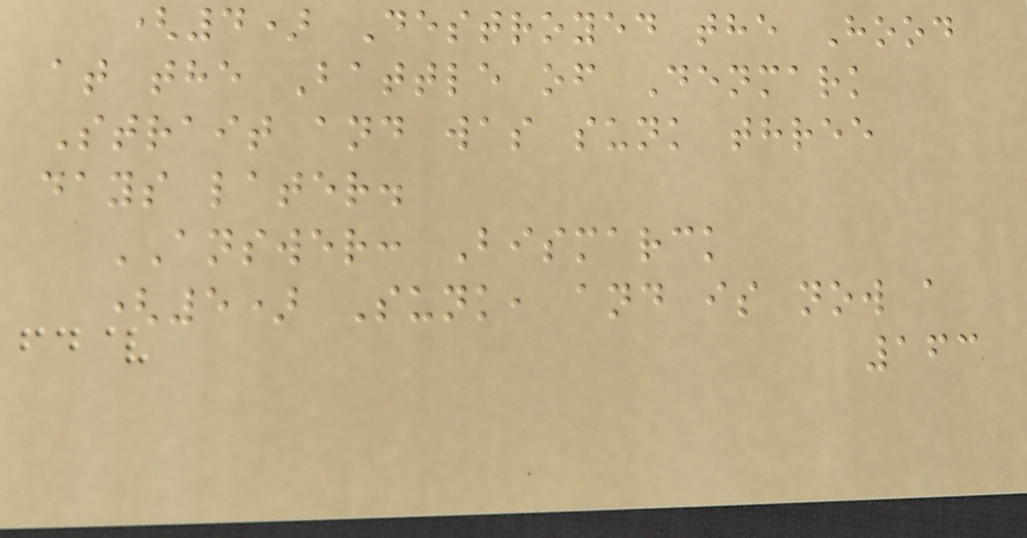(4) Destroyed the Hood
at the Battle of Denmark
Strait and was sunk three
days later.
ANSWER: Bismarck
(5) Sunk, and is now a
163
